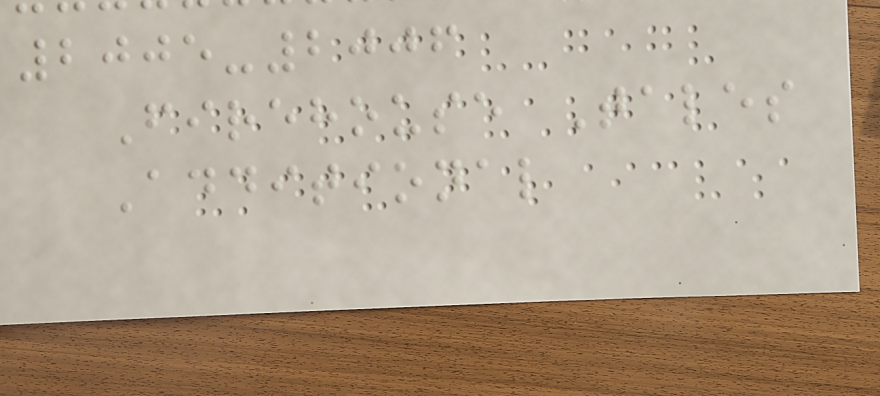2005-2006
Firehouse Tales
Additional
